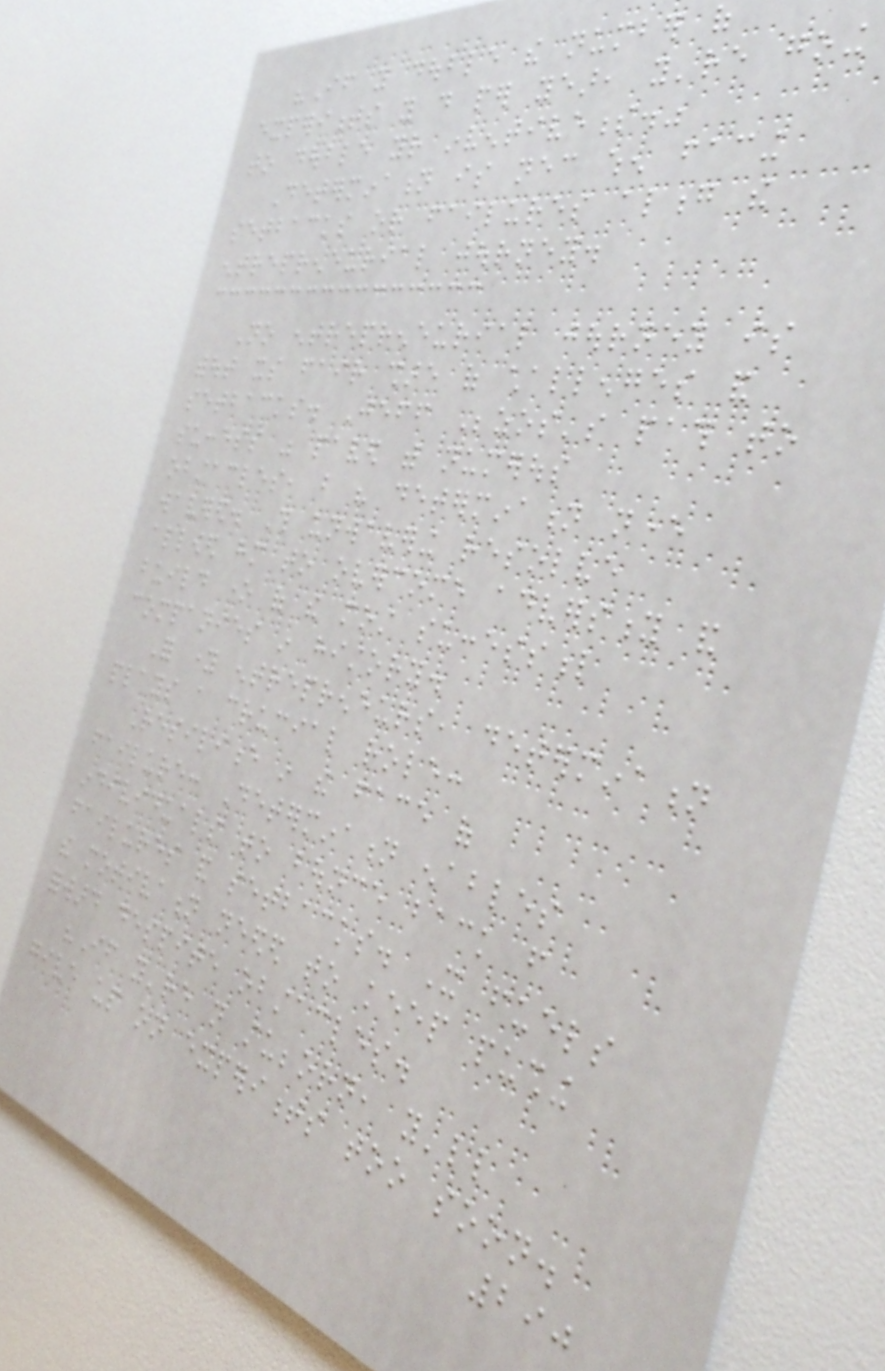"If you double the number of
experiments you do per year, you're going
to double your inventiveness."
Determination is necessary when facing
setbacks or failures along the
entrepreneurial journey.
No entrepreneurial journey is
without its fair share of challenges and
setbacks. Jeff Bezos's path to
success was paved with numerous
obstacles, but his determination never
wavered. This unwavering resolve
allowed him to overcome adversity and
build one of the most successful
companies in history.
For young entrepreneurs, determination
plays a crucial role:
Resilience in the face of
failure: Determination enables
individuals to bounce back from
failures and setbacks. It fuels
the motivation needed to keep pushing
forward despite obstacles.
"If you're not stubborn, you'll
give up on experiments too soon.
290
